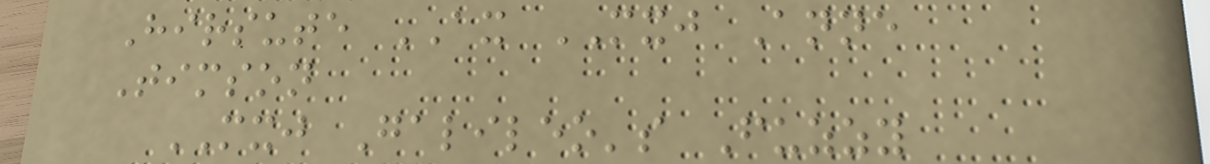Hirsute AX MXJ Anne
Timson
MXJ Galileo's Fuzzy
